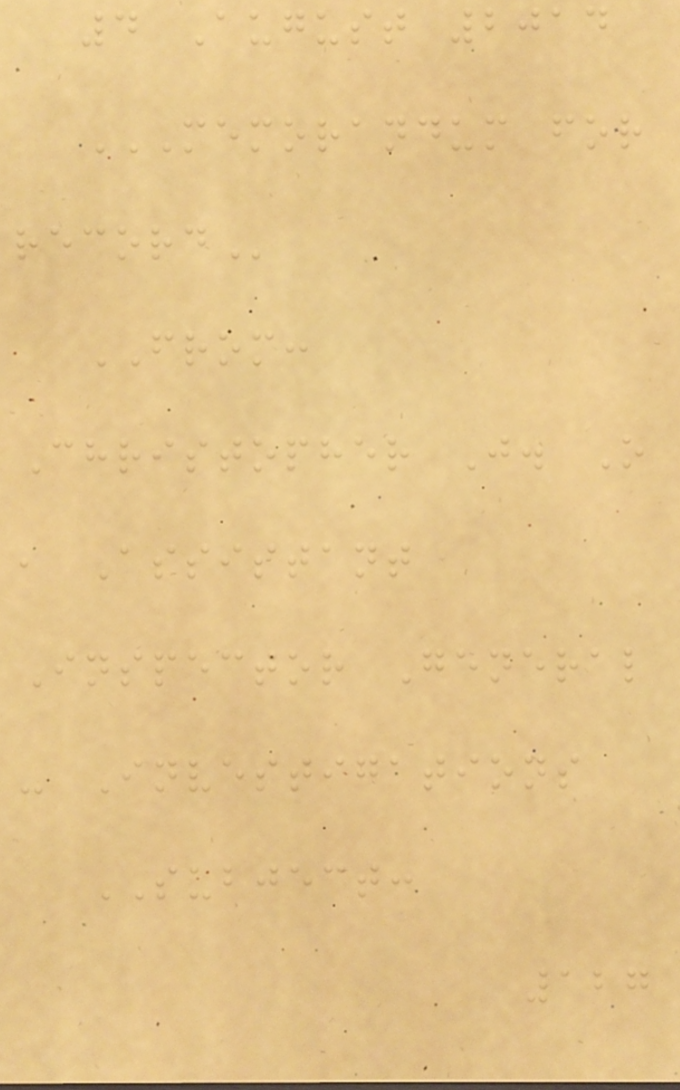4 August 2014
MEMORANDUM FOR
RECORD
FROM:
Christopher J. O
, Assistant
Inspector General
- Investigations
SUBJECT:
127
